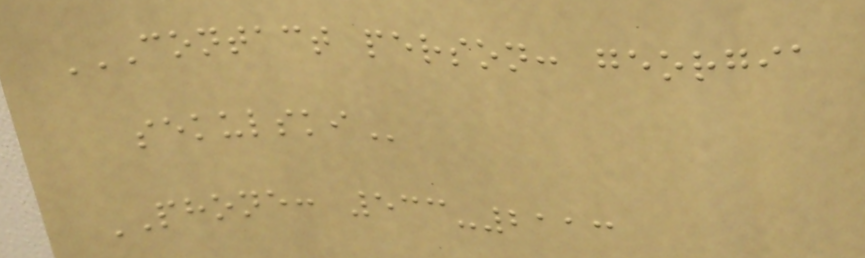CONTACT PERSON: GEORGIA
SEKULSKI
PHONE: 533-2113
